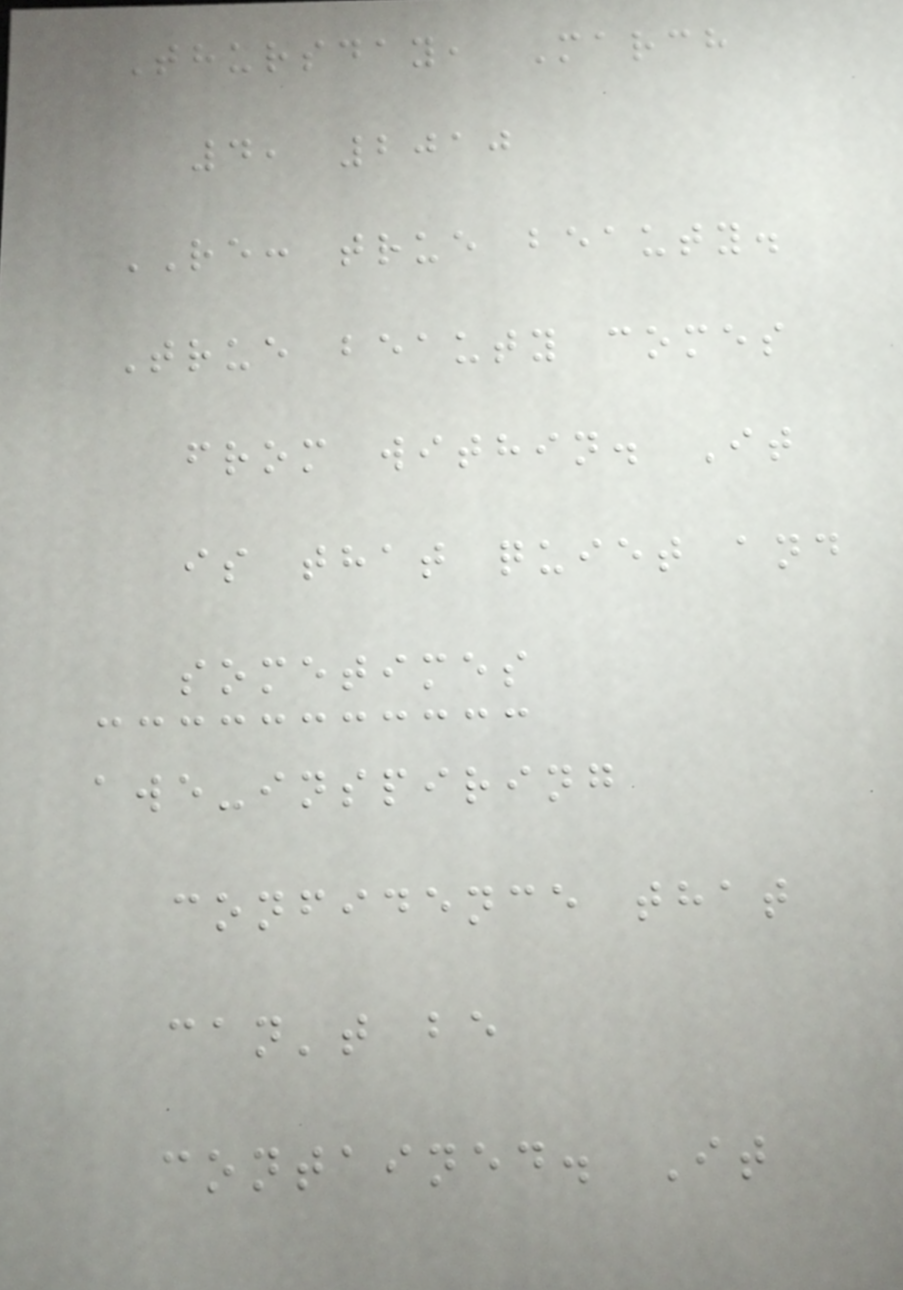Thursday, March
4, 2010
RE: true beauty.
True beauty comes
from within. It
is that quiet and
sometimes
awe-inspiring
confidence that
can't be
contained. It
